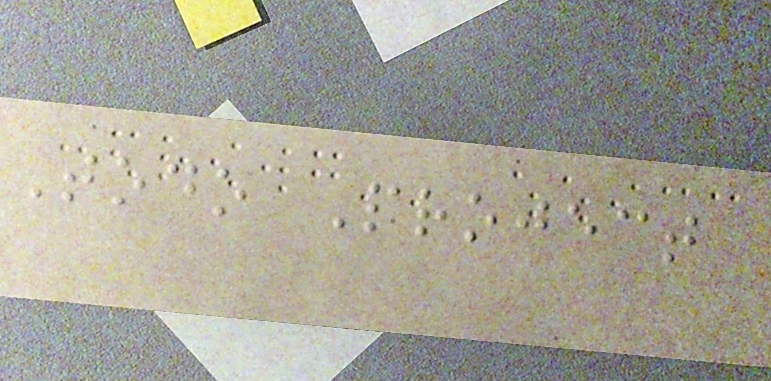Todo Project
